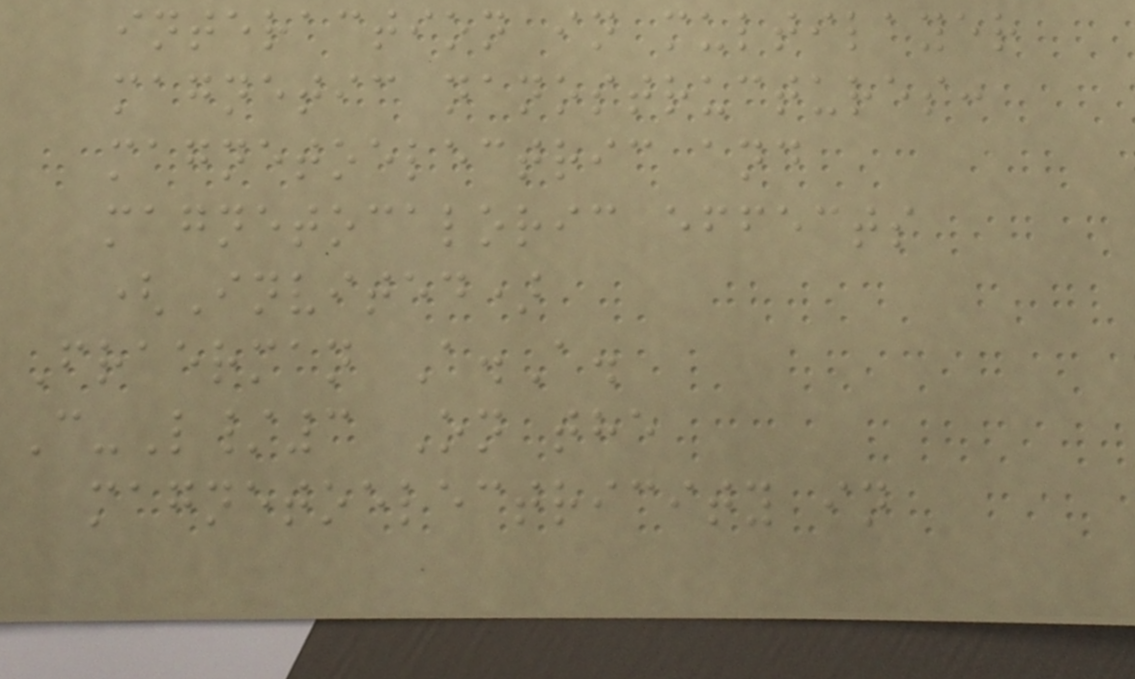interaction in multilayer
magnetic nanostructures:
magnetoelectric and
magnetocaloric effects
(Invited)
Fraerman A.A.
C-L/3 On the
magnetoelectricity in
